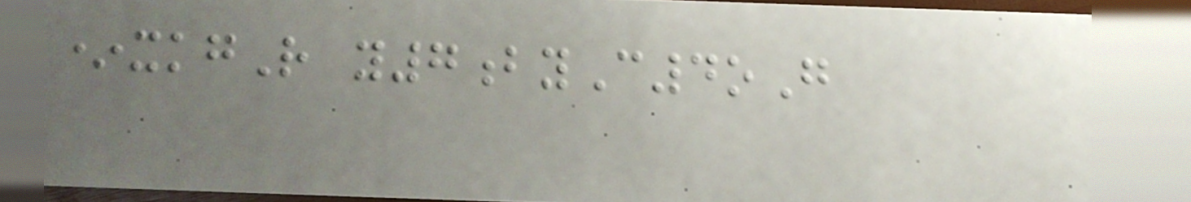*xkgR y7byC4oG
